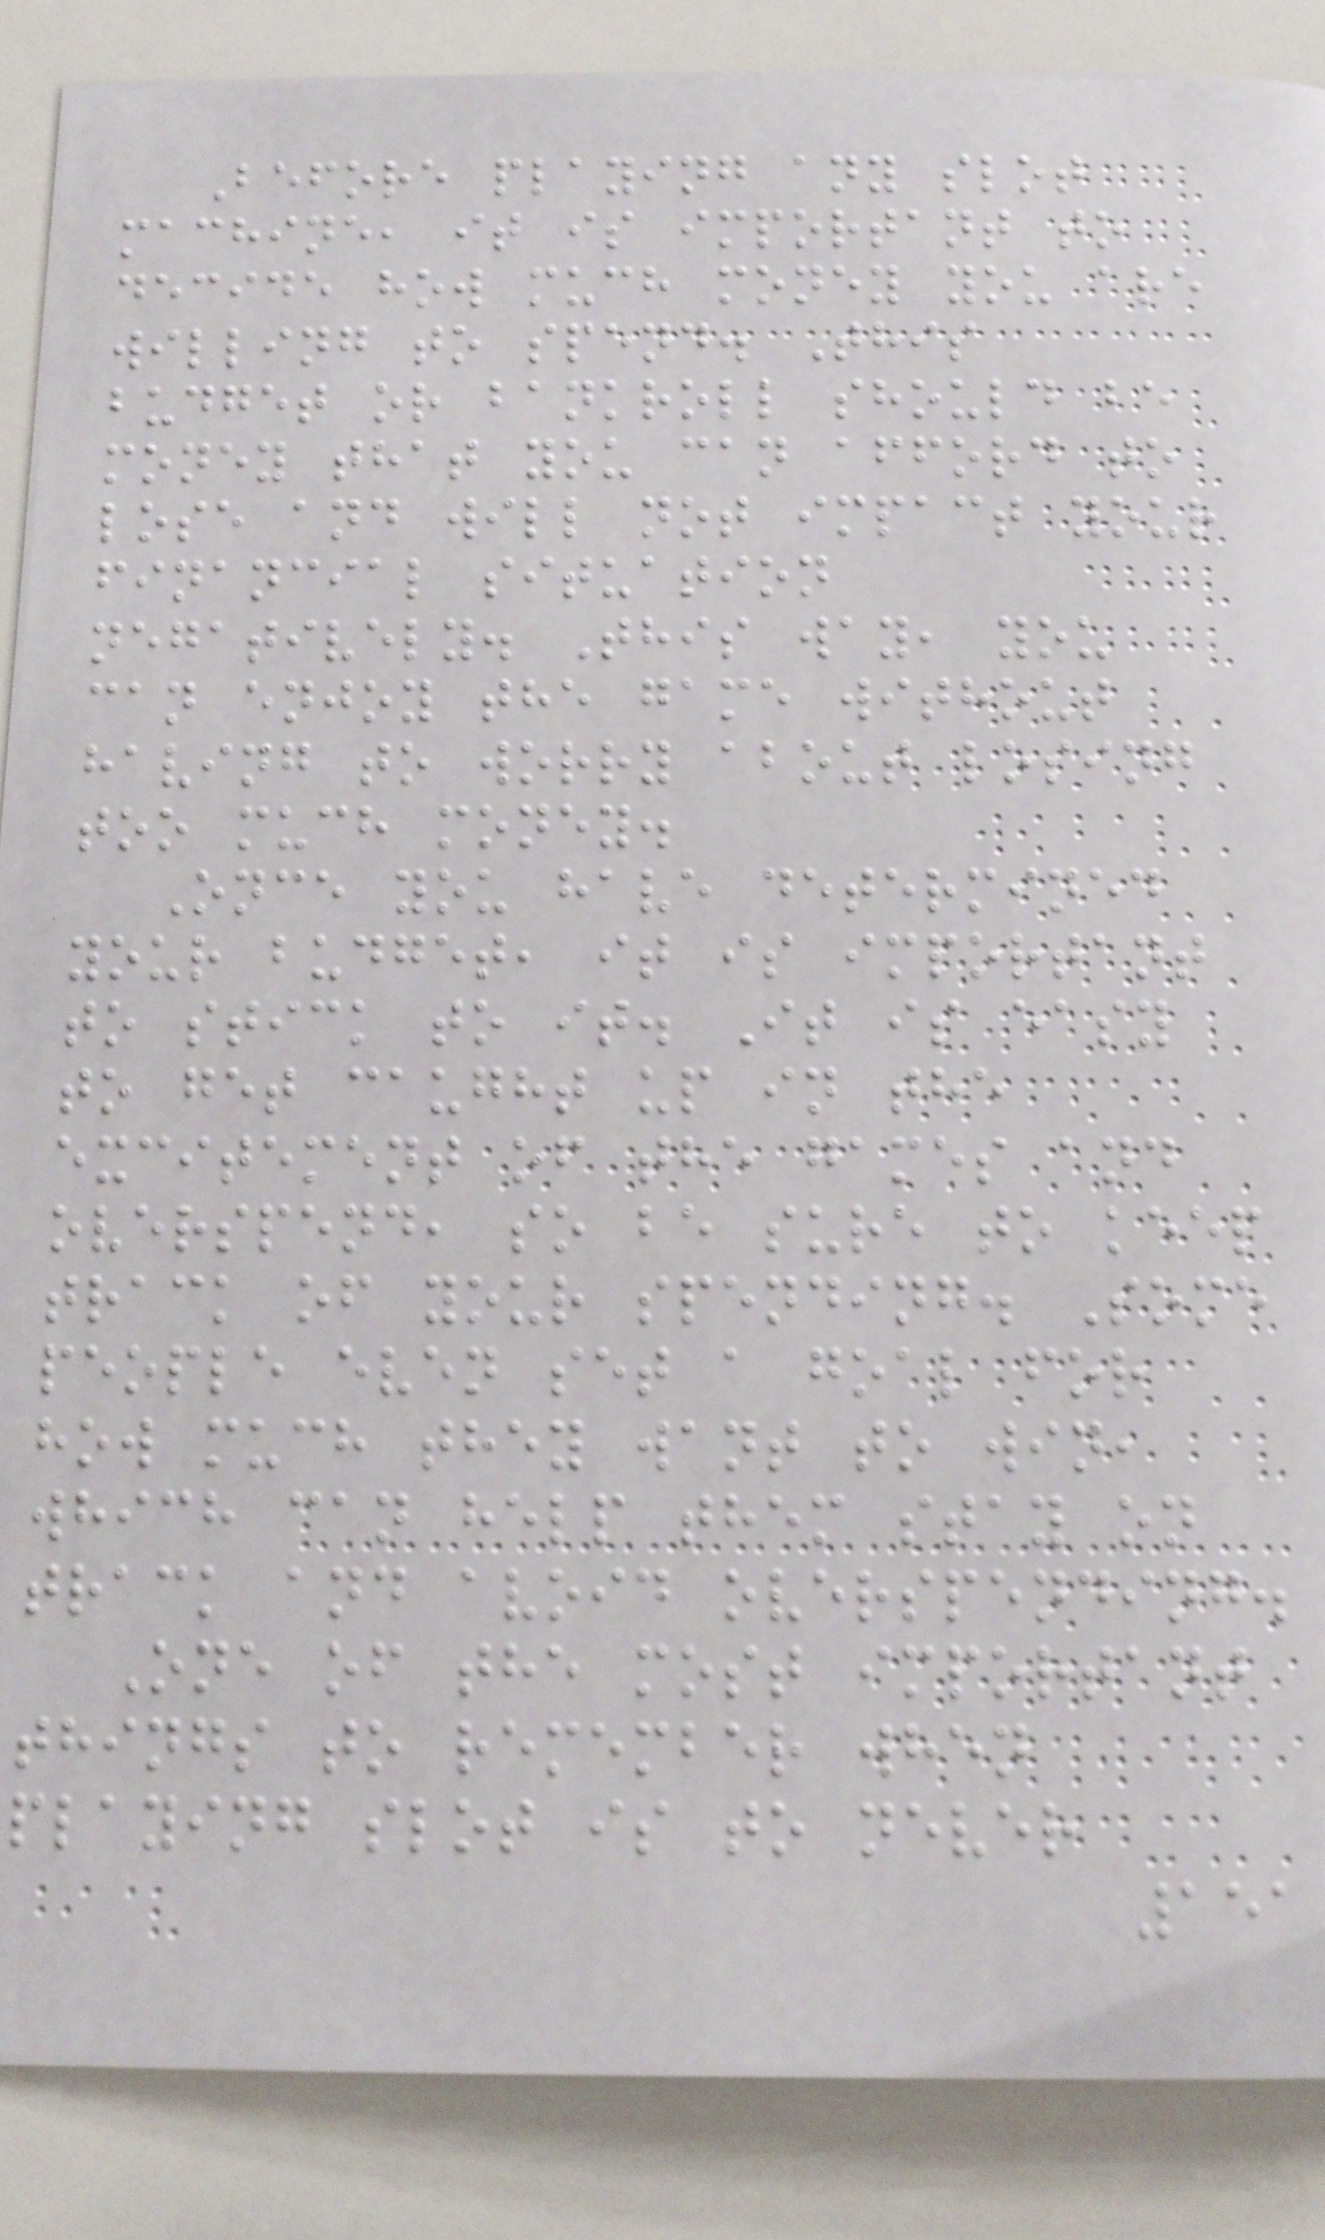Before playing any slot
machine, it is important to
decide how much money you are
willing to spend. This
budget or bankroll should be
money that you can afford to
lose and will not impact your
financial situation
negatively. This way, you
can enjoy the game without
having to worry about losing
too much money.
Once you have determined
your budget, it is important
to stick to it. It is easy
to get caught up in the
excitement of the games and
overspend, so be sure to keep
track of your spending. Some
people even set a goal for
how much they want to win,
which can help them stay on
track and avoid overspending.
One of the most important
things to remember when
playing slot is to never
151
